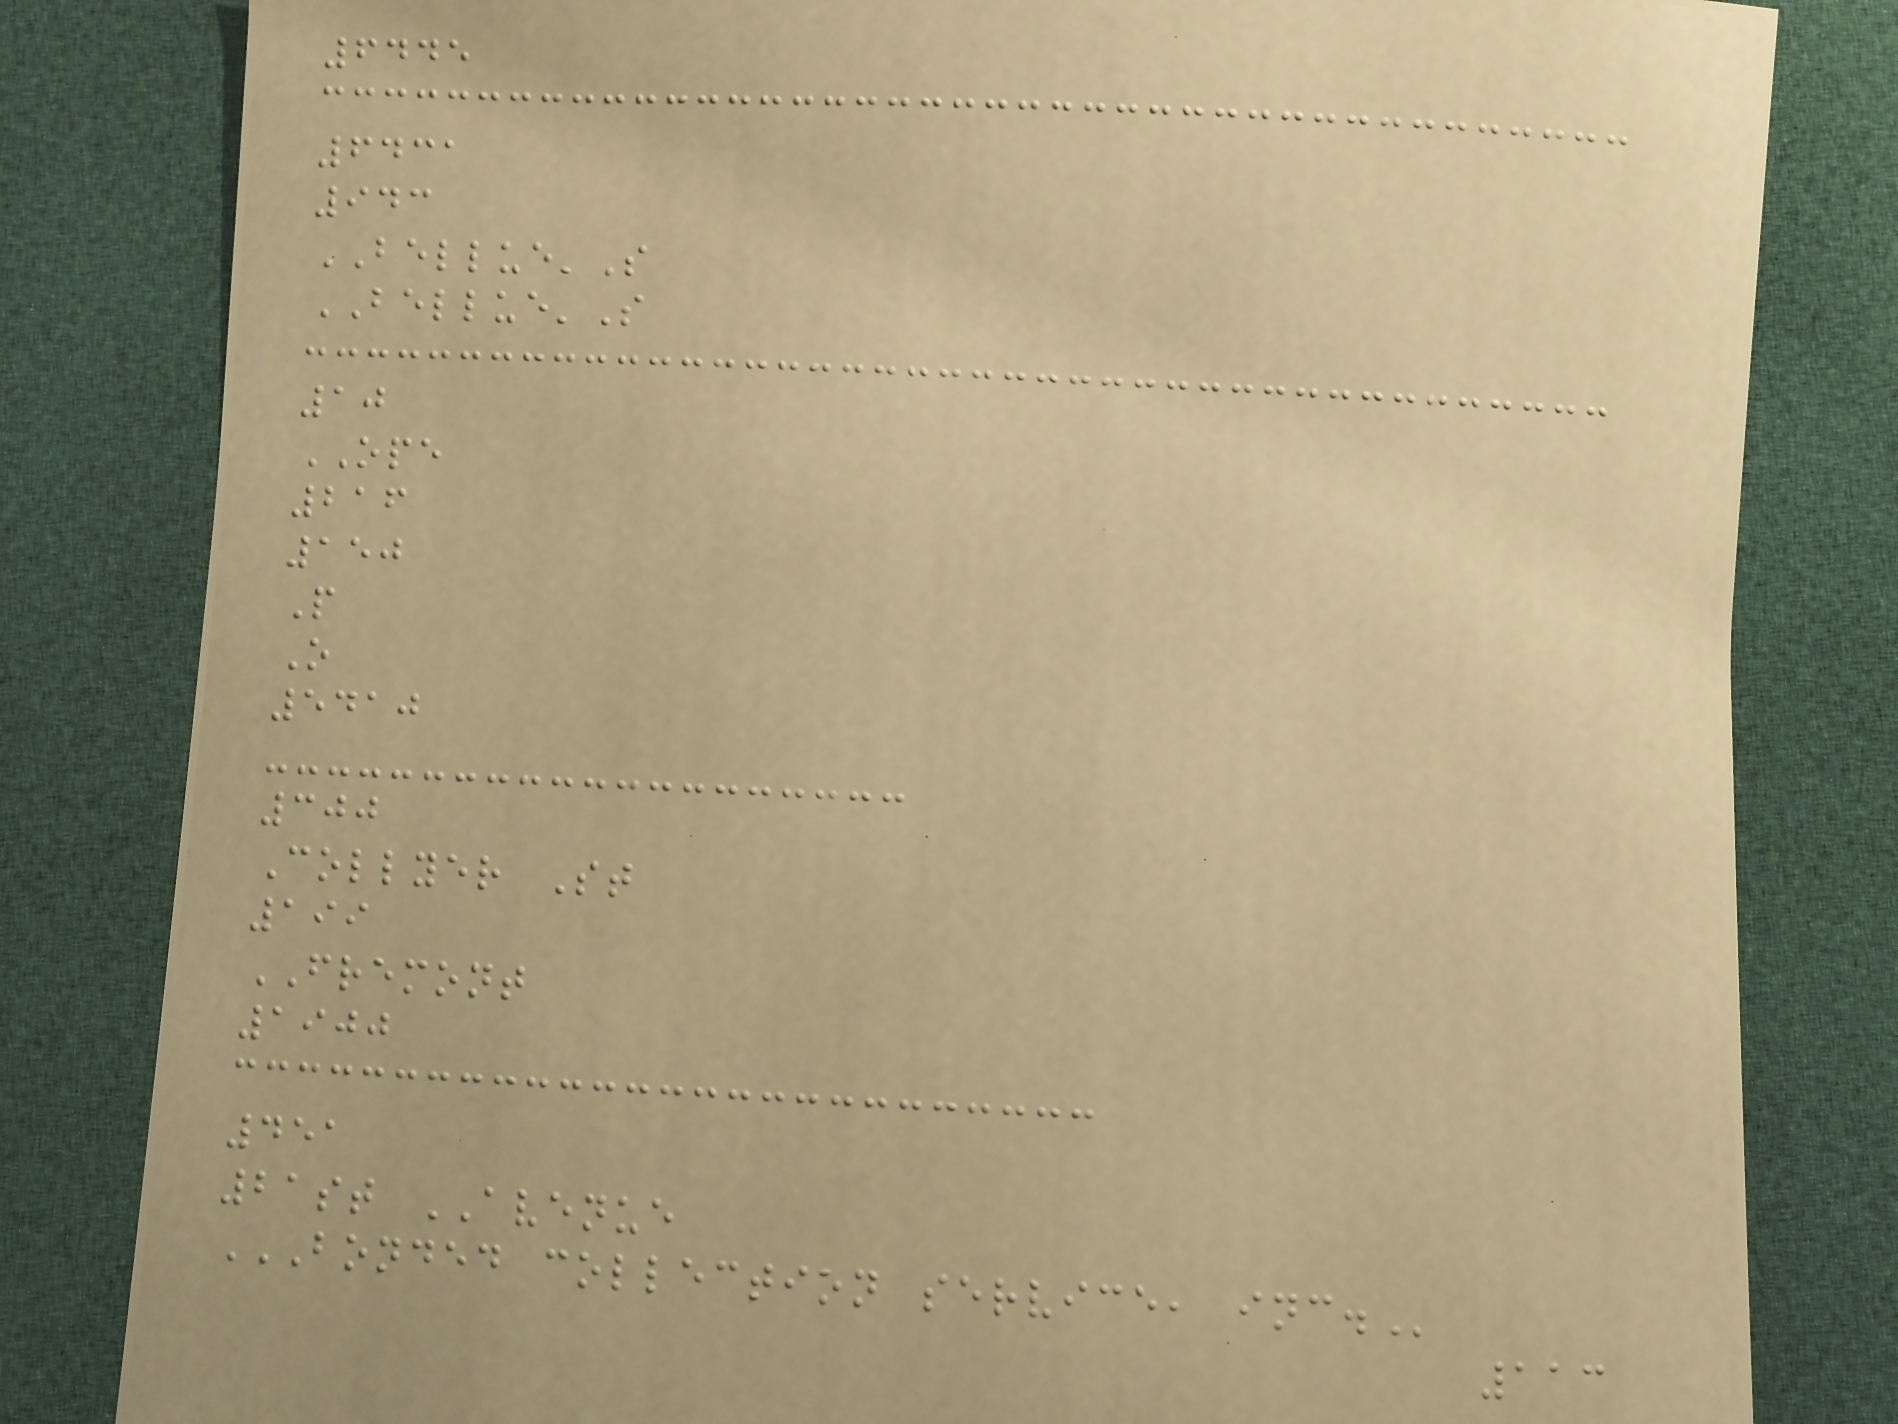6445
6431
943
BELLUE'S
BELLUE'S
10
OPE
216
150
P
O
5410
300
Collyer St
199
FREMONT
1900
451
21st AVENUE
BONDED COLLECTION SERVICE, INC.
113
